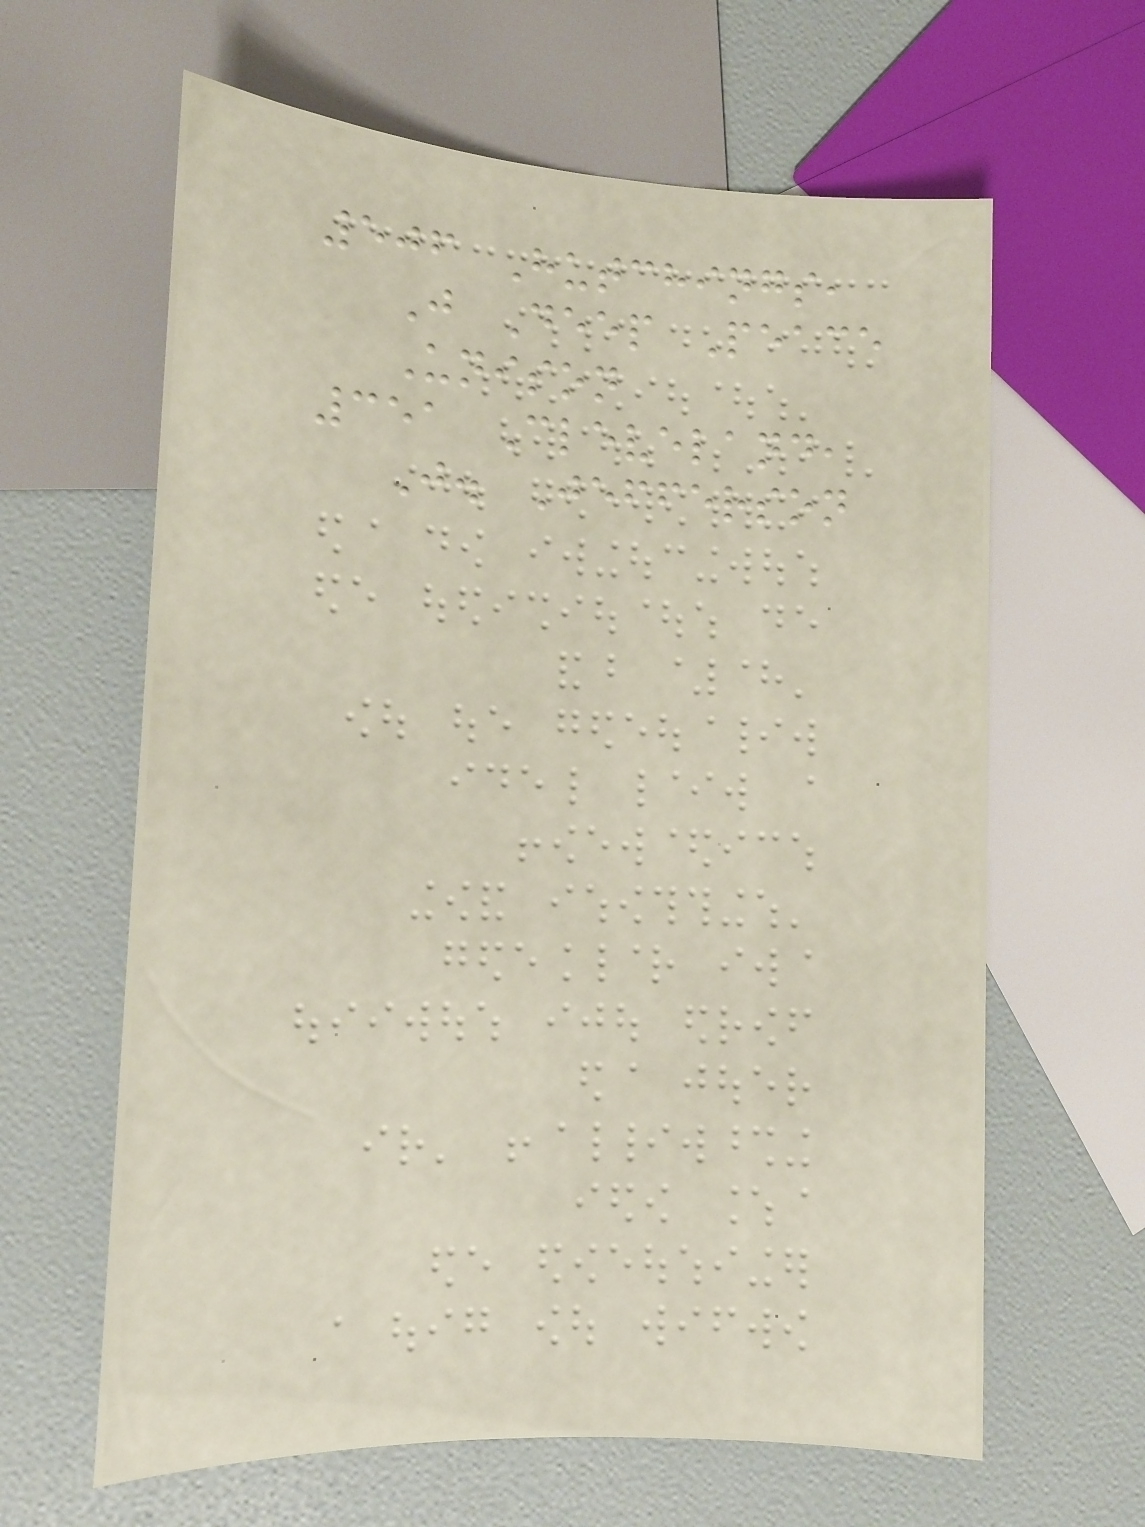506 Hutchings,
J Deep Peace
Unison
351 Cleveland,
J. Jefferson
